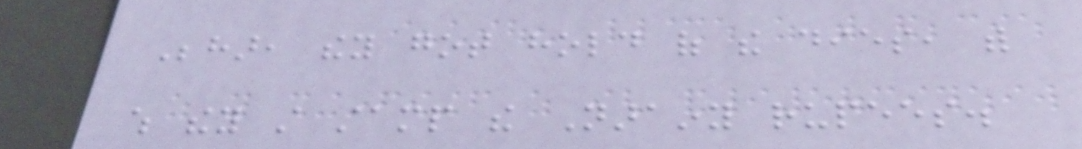Behar, they got hold of the dies, with
which they still stamp the Narainy rupees.
